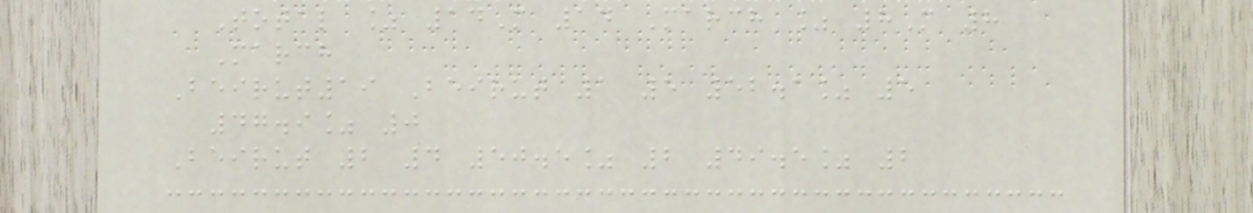Total % 14M 14 March % 8M 8
March
Beirut19 Beirut 1 5 52.1% 5
47.9% 0
Beirut 2 4 50.5% 2 49.5% 2
